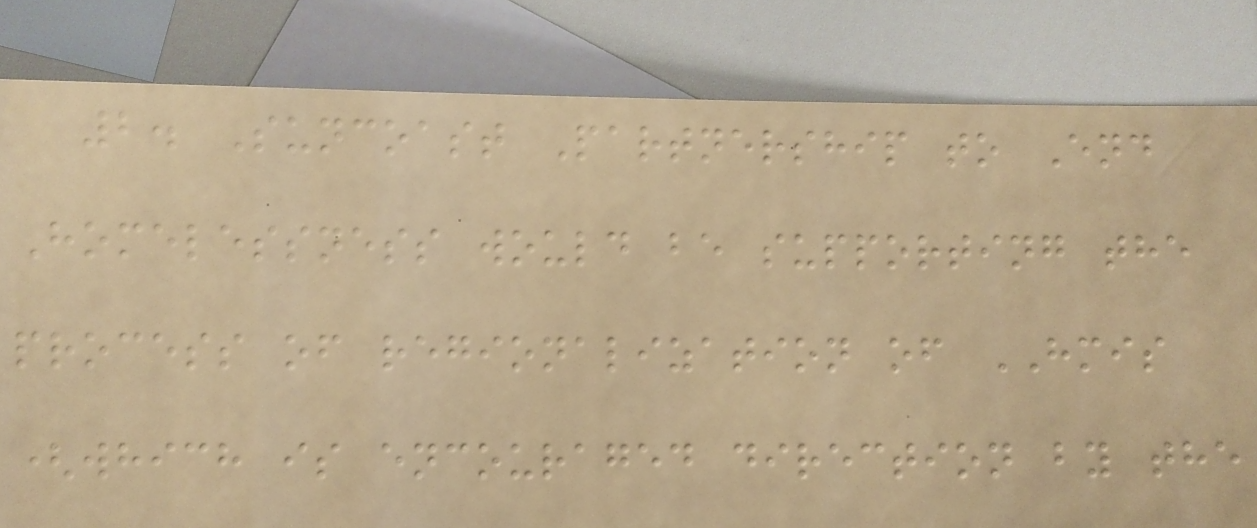2. Suncoast Partnership to End
Homelessness would be supporting the
process of regionalization of HMIS
(which is encouraged direction by the
